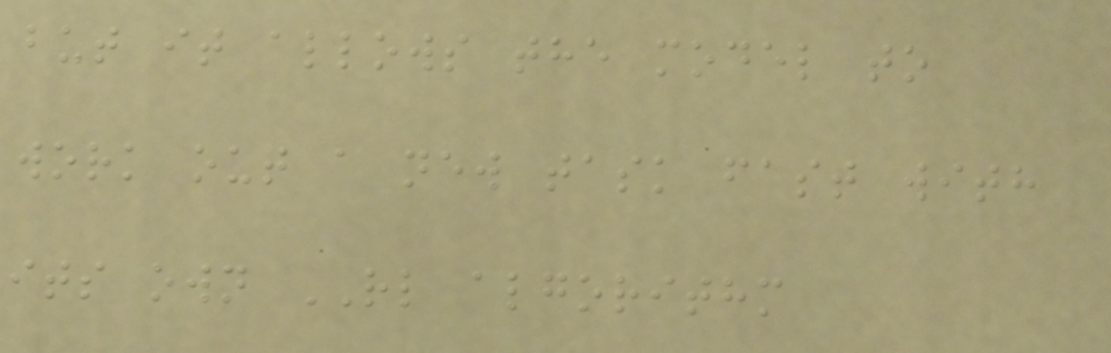but it allows the model to
work out a new task fast with
its own RL algorithm
